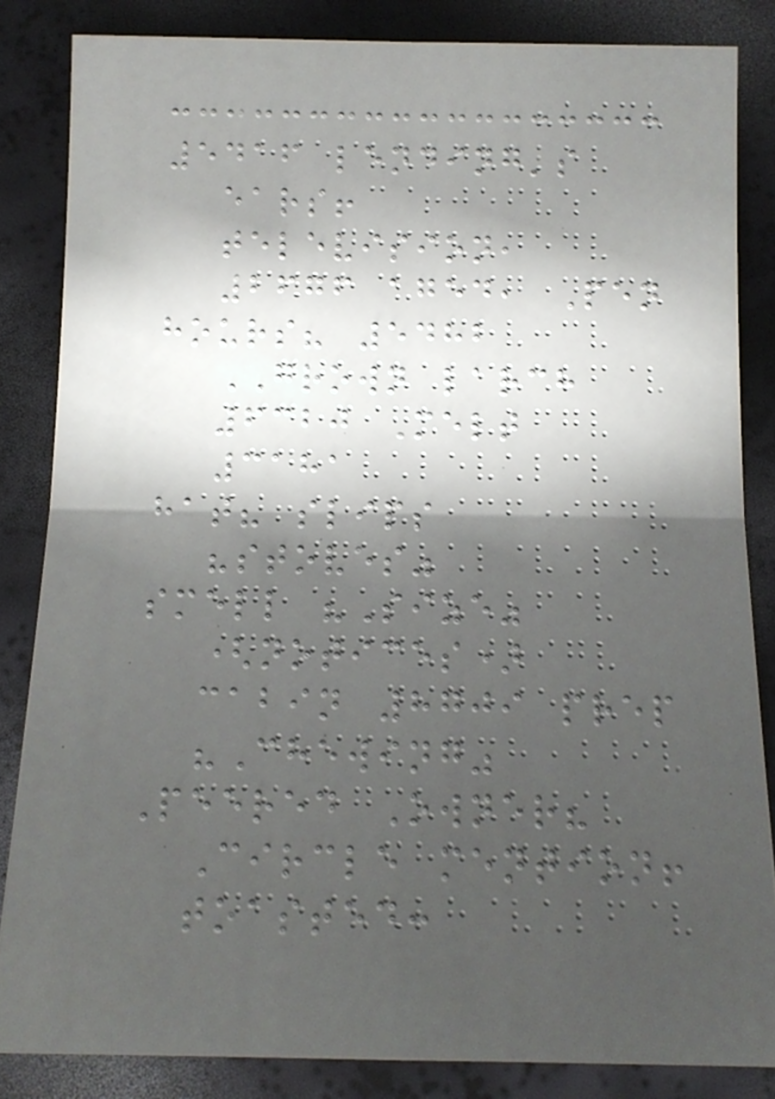5416 lending's
ears!
television,
2676 aged, Pen
hours? 5482
GROWN larch
6320 Melt
3181
hat? slips
"stoves"
smell "Size"
(notices)
cabin 8709 prep
"Chewing"
Peered Owner?
Circle mention!
toasted:
